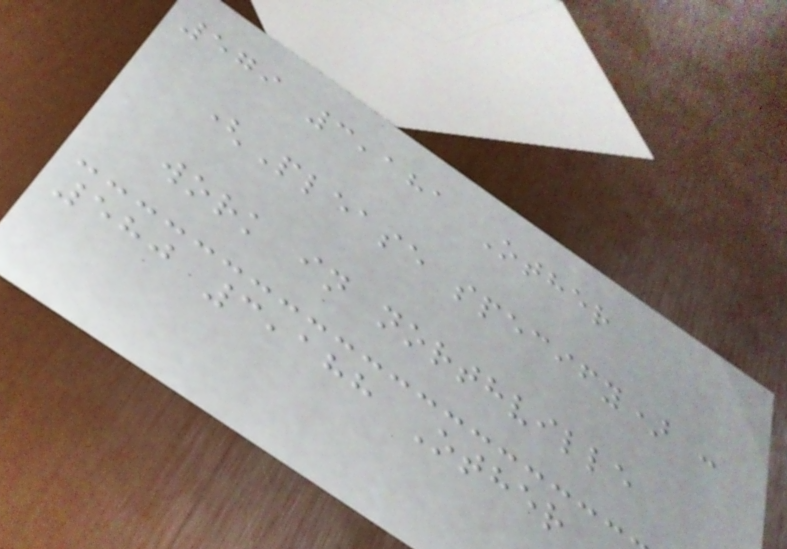579 3,181 Other
(Please specify) :
work in northville
580 3,188 Other
